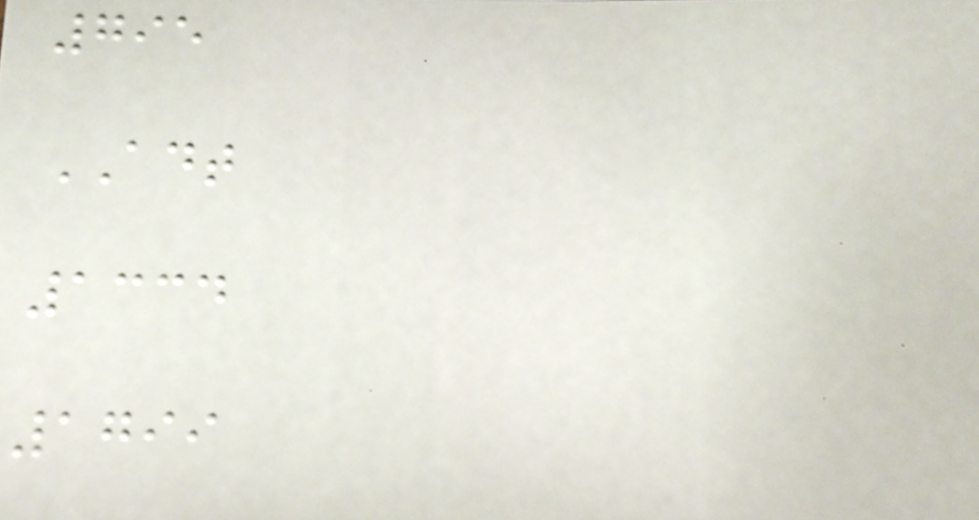795
ADT
1334
1799
